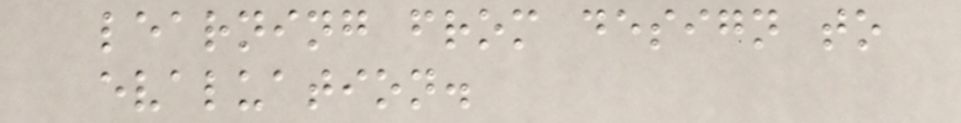learning from design to
evaluation.
